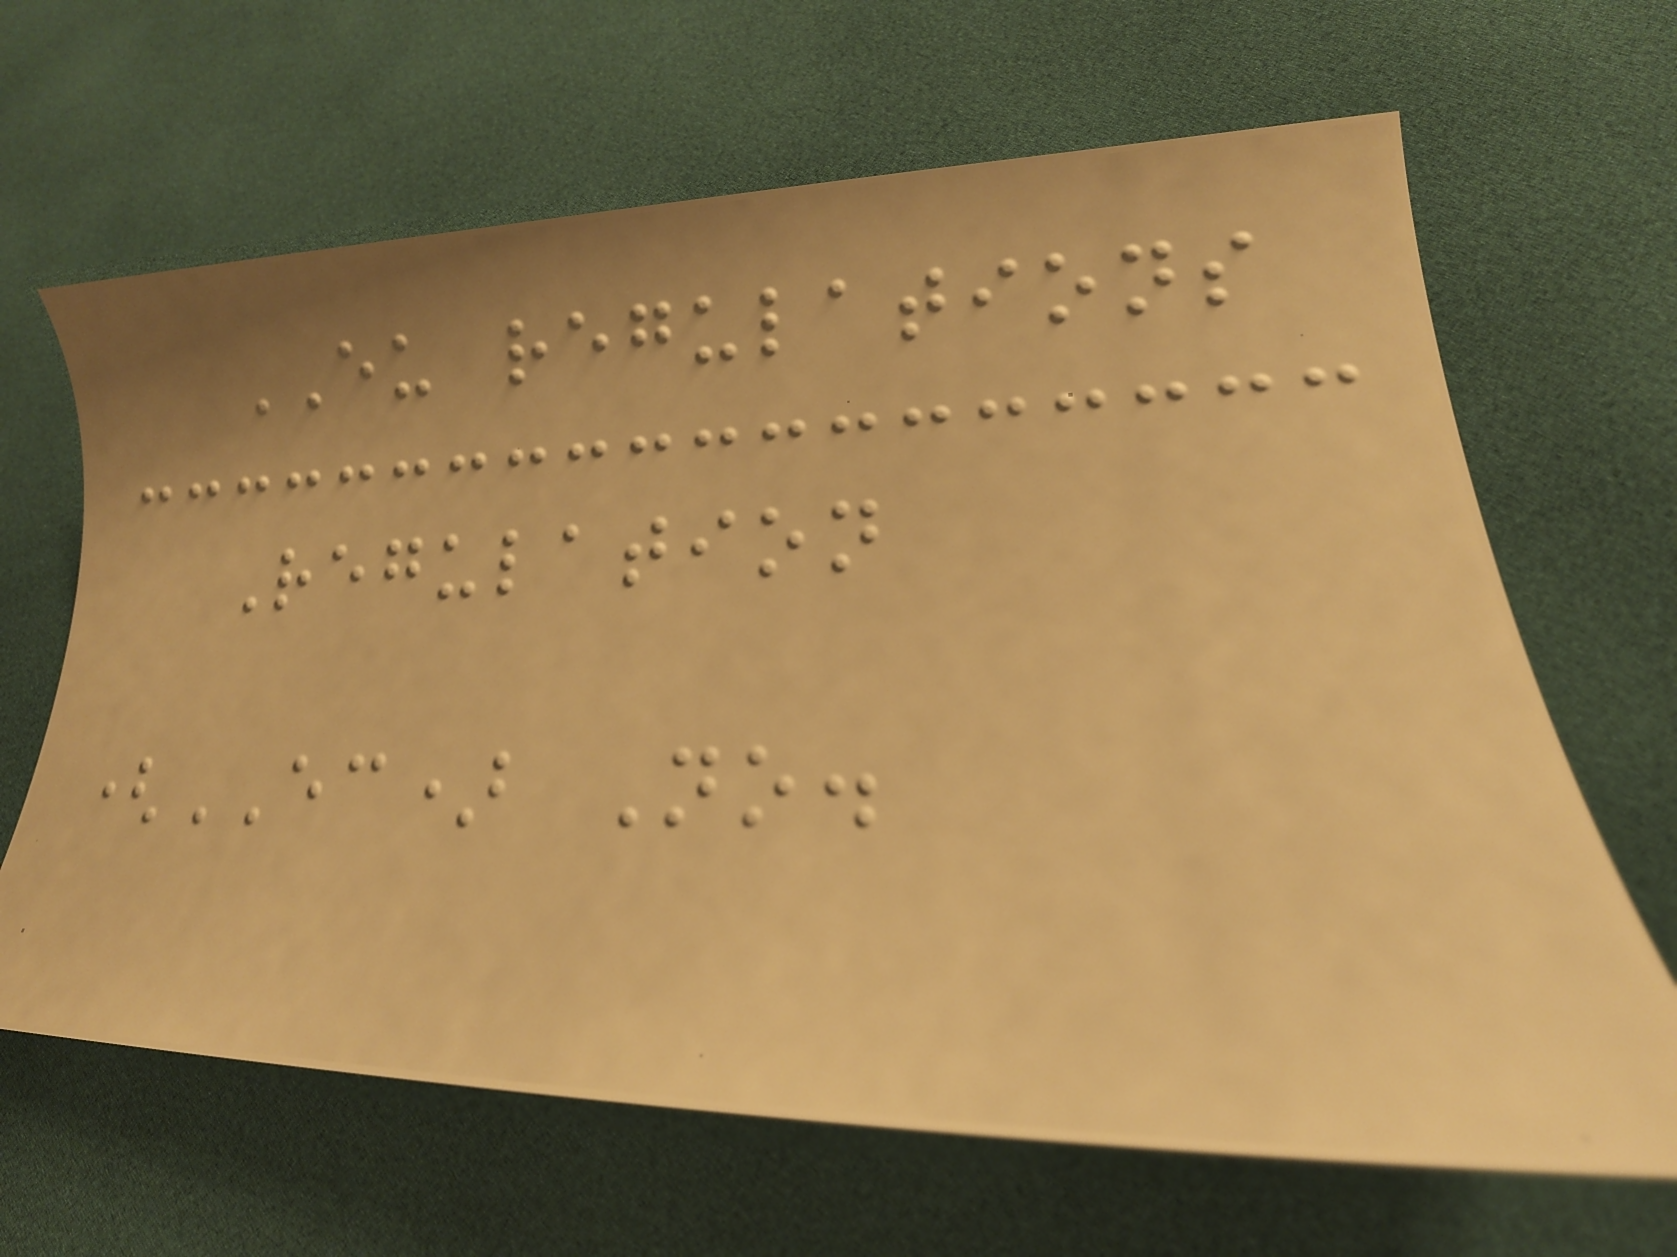EU regulations
Regulation
(EC) No.
